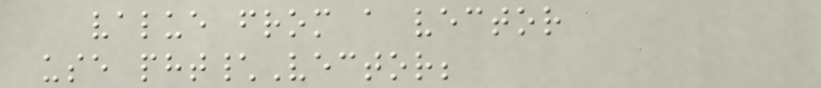value from a vector
use pht\Vector;
